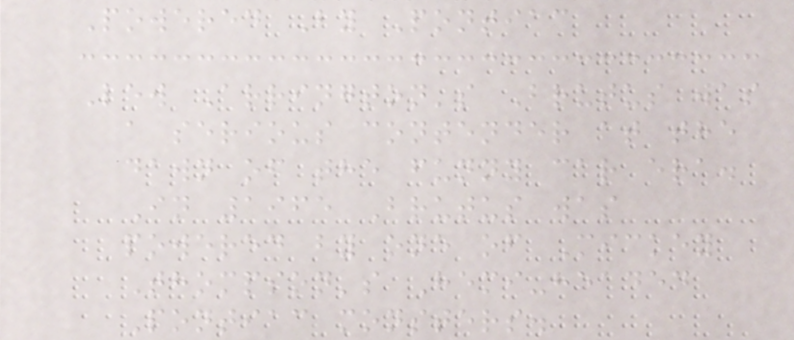Powered By Pontiac
Lew Arrington's Brutus was
a serious contender at the
dawn of the funny car era.
In 1965 Brutus was
powered by one of Mickey
Thompson's Hemi-headed
Pontiac monsters.
